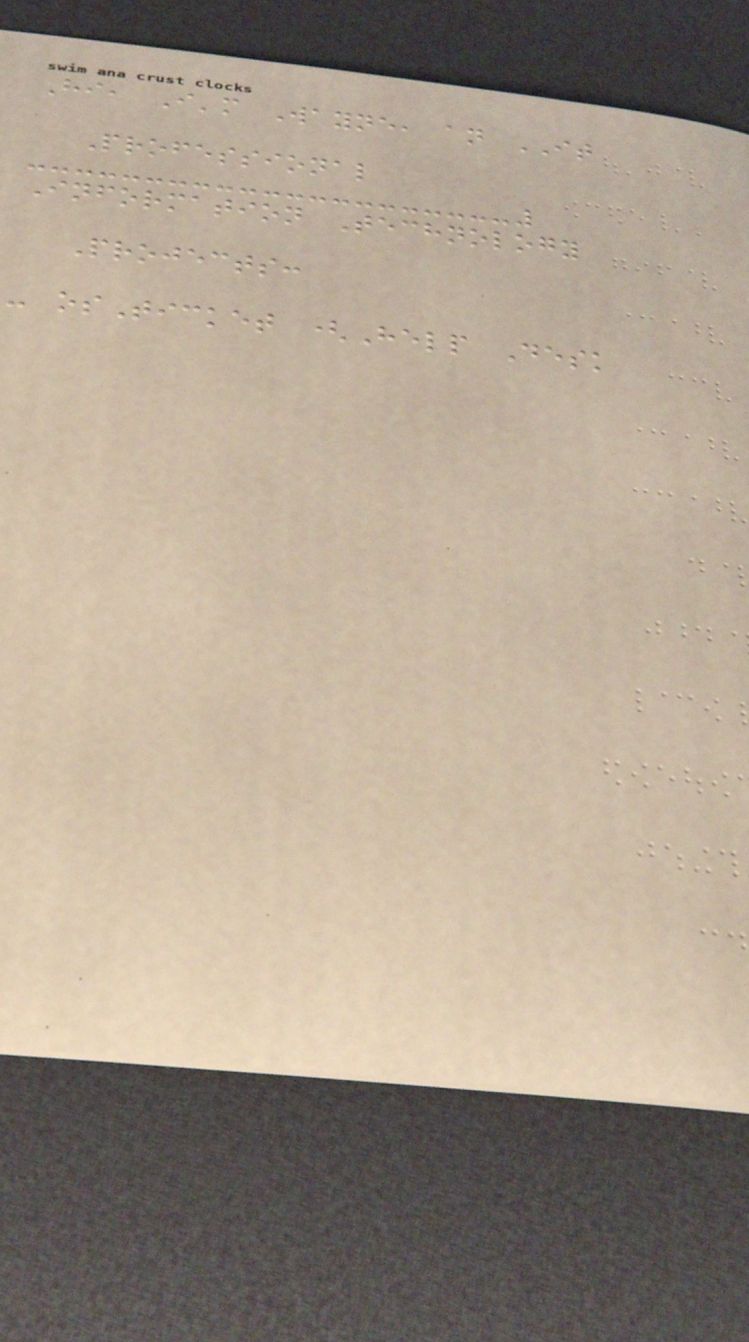Hi, I'm Wayne, an IT
Professional
Information Technology
Projects:
- osTicket (Help Desk
